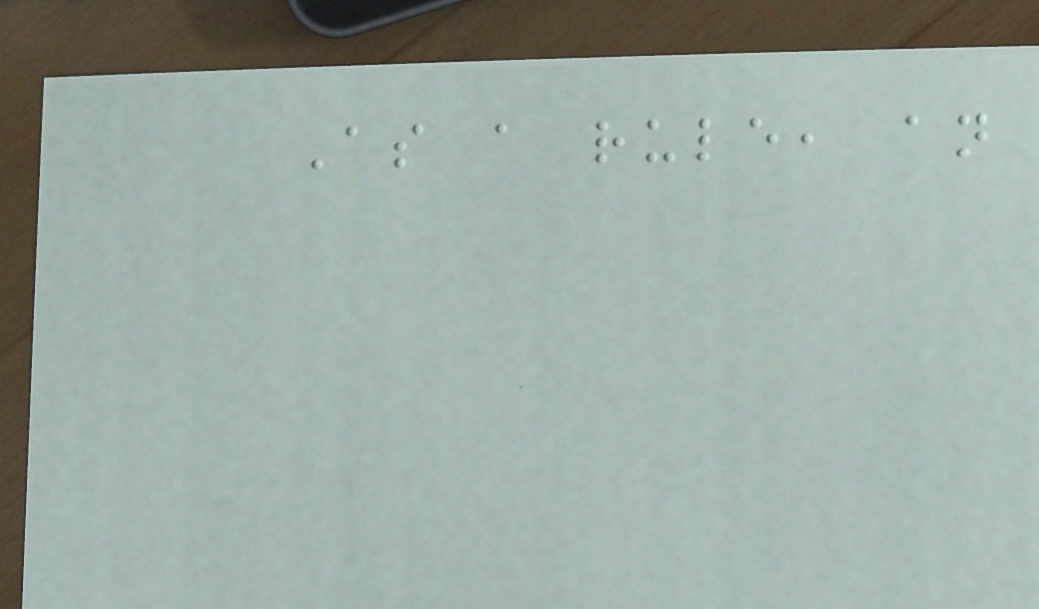As a rule, an
